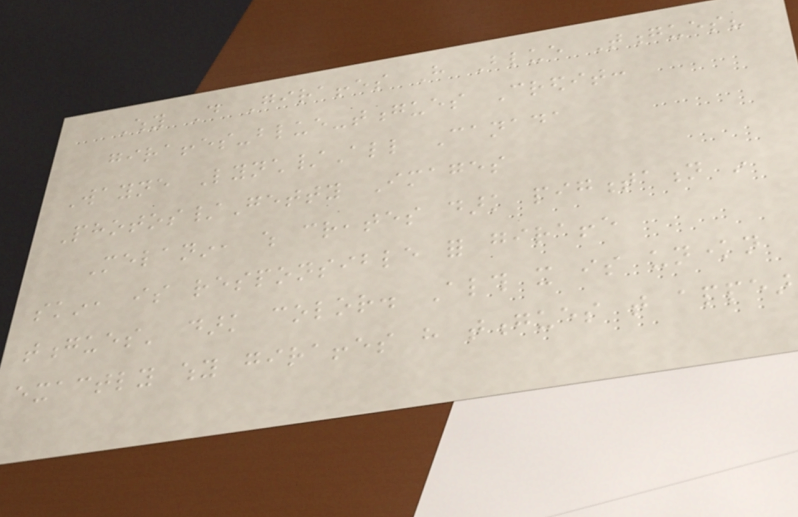Why Do Giraffes Have Blue Tongues?
giraffes-blue-tongues Credit:
Wayne Lynch/All Canada
Photos/Getty Images
Melanin, which creates dark pigmentation in
skin, is responsible for giraffe
tongues' dark color. Although it is unknown
exactly why giraffes have tongues that appear
